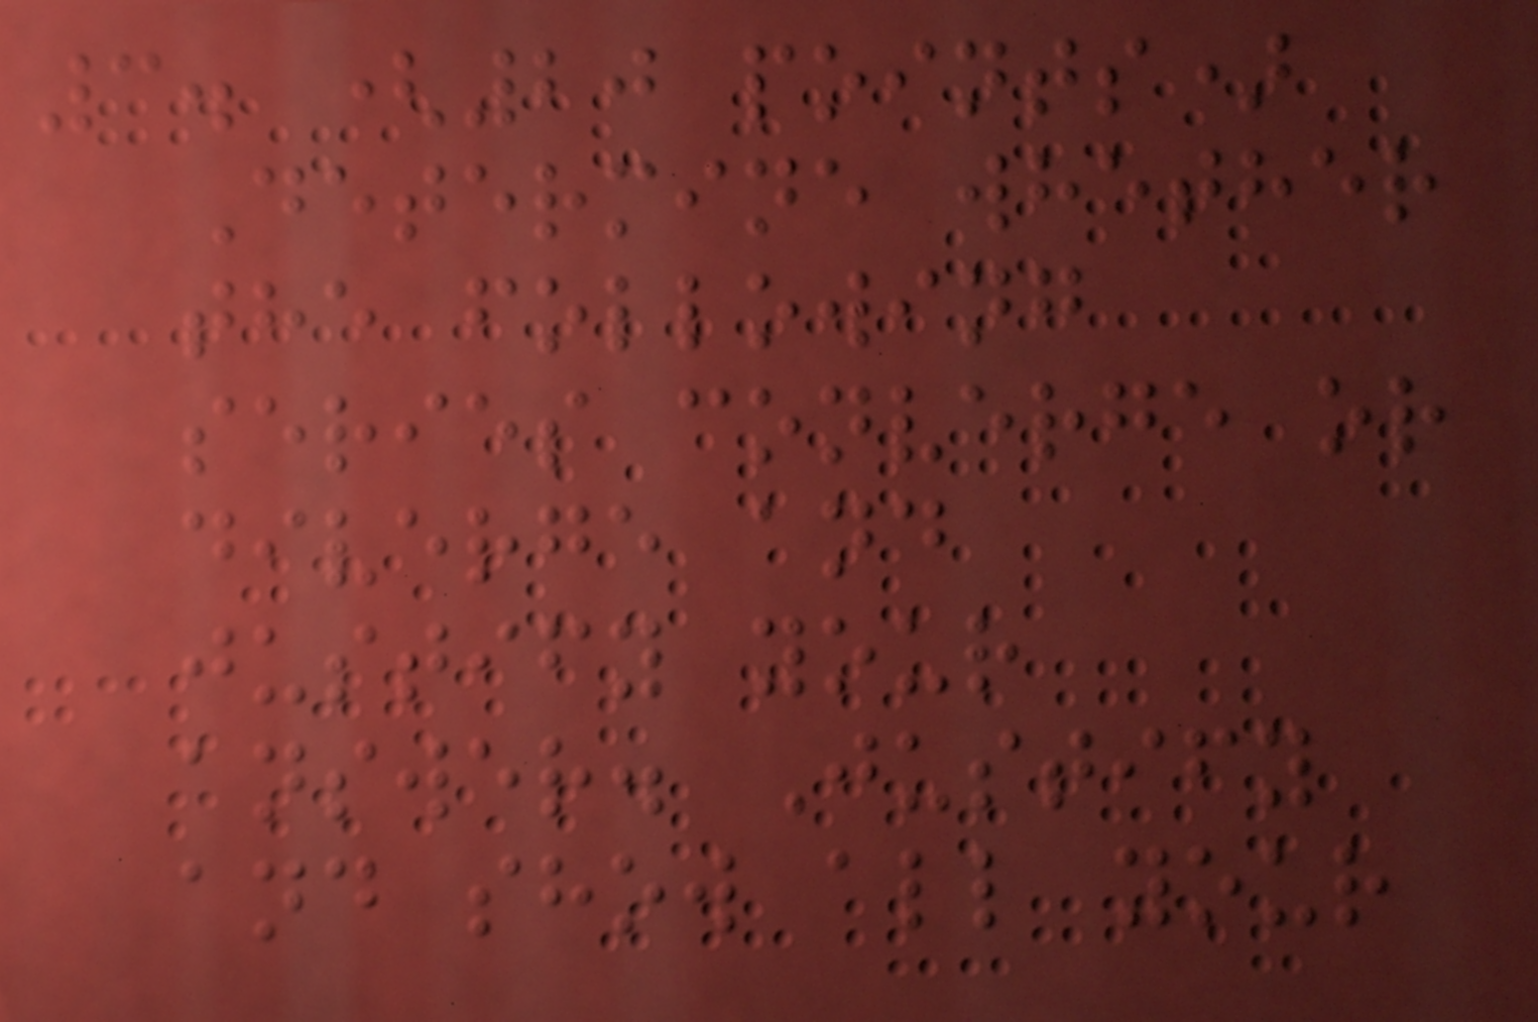3. (20 points)
Determine whether
the following
series converge or
diverge and
justify your
answer. Justify
and show all your
